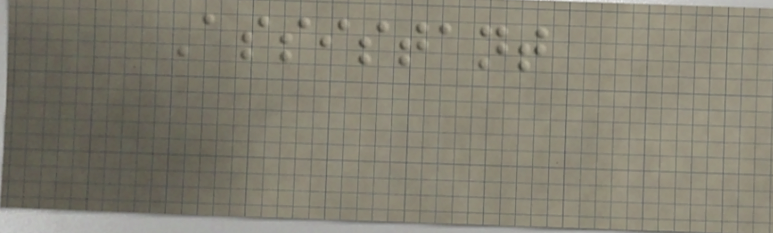Assistant
